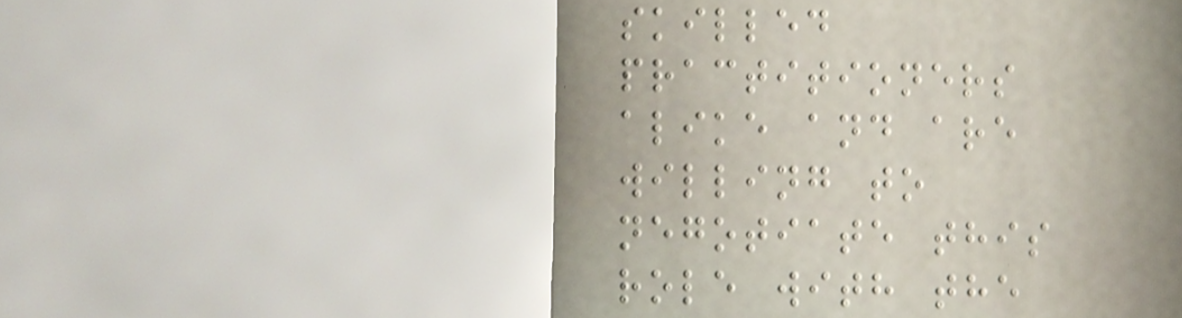skilled
practitioners
alike and are
willing to
negotiate this
role with the
